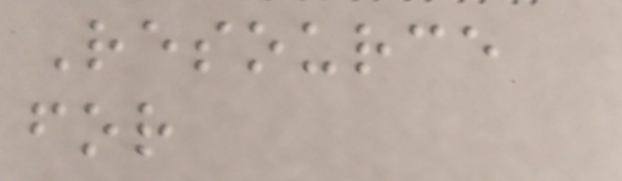Resource
for
